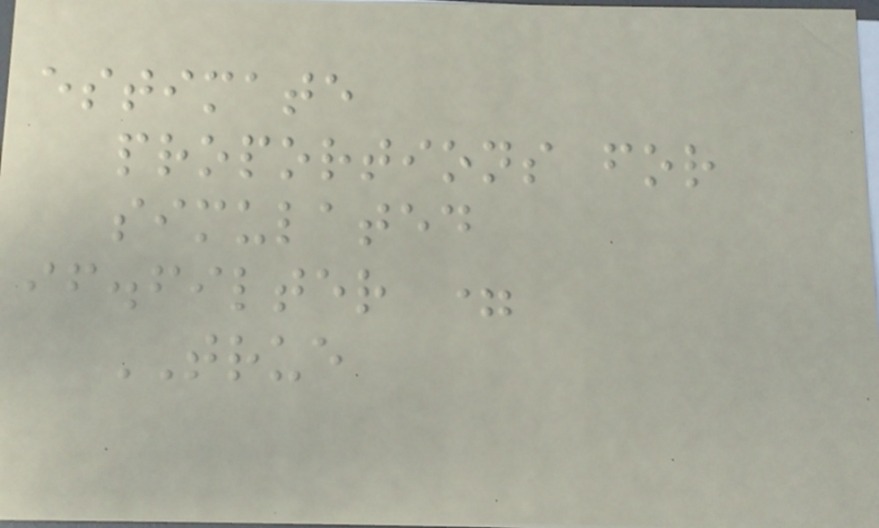estimate
proportions for
simulated
if.filter =
TRUE
